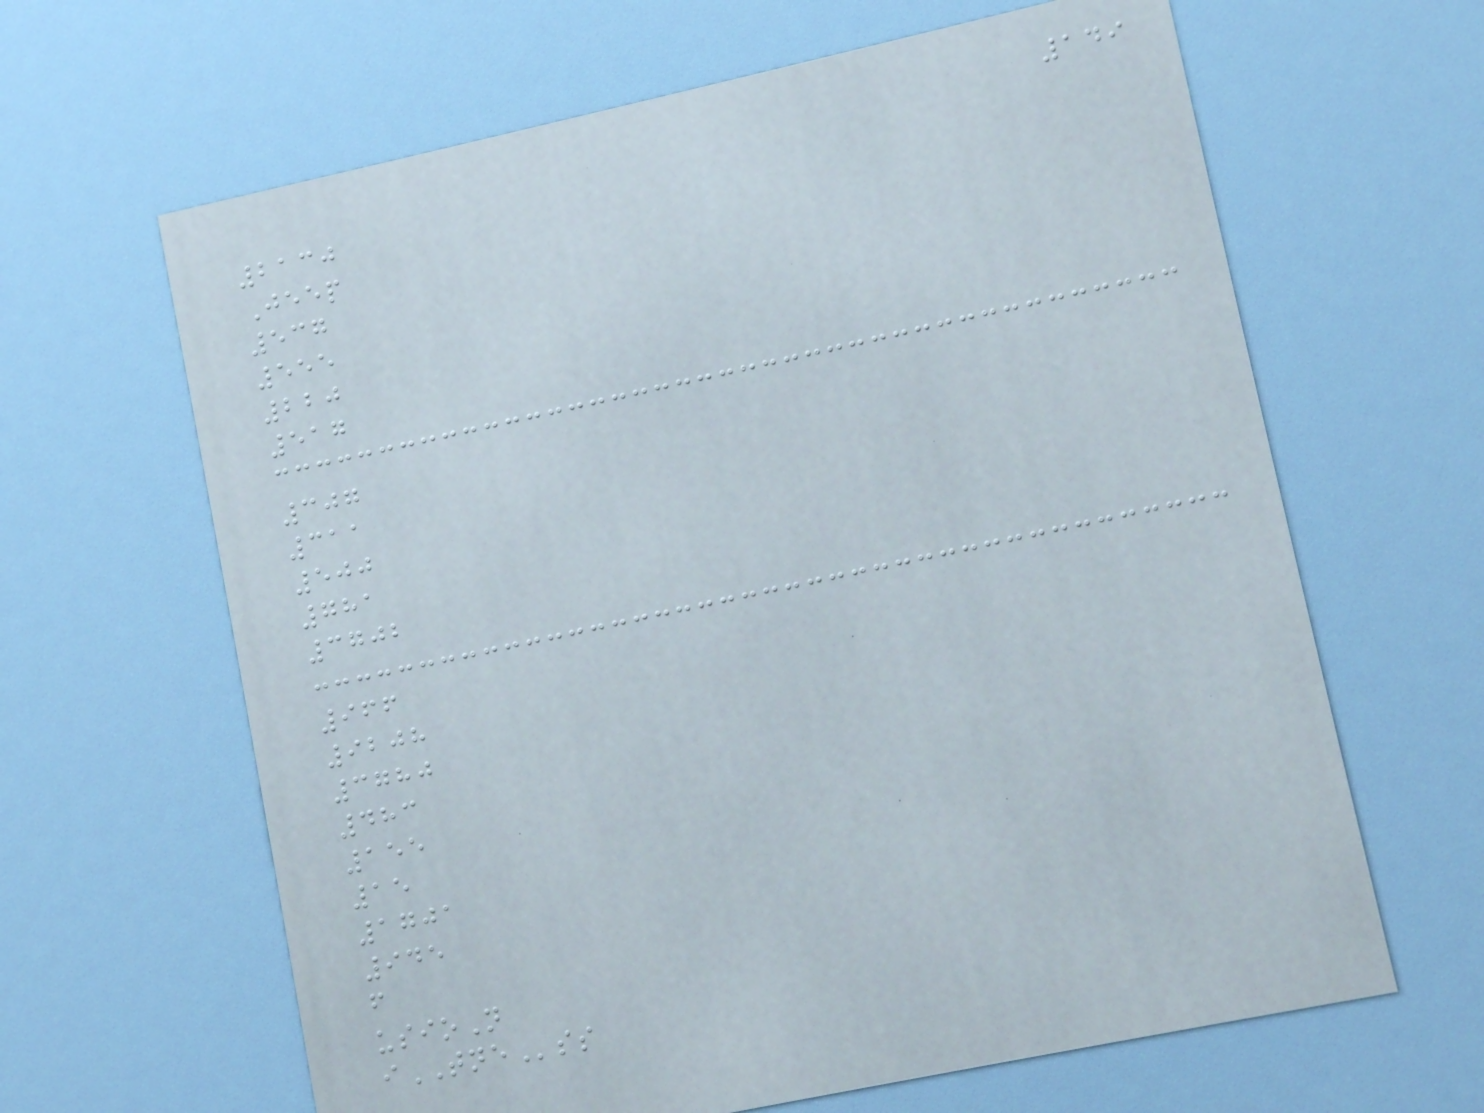149
2130
Jeep
537
555
220
517
307
311
500
781
3702
966
9208
3780
483
155
15
1701
945
f
usioN
iTNEss
